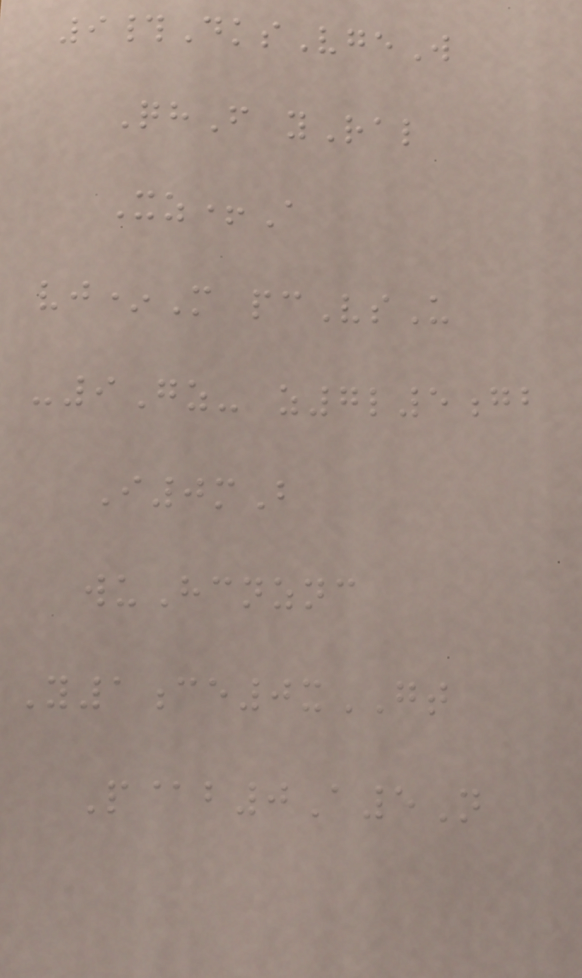9#DksVgeW
QhF yRal
Xz+A
vj*M pcVsU
-9Gz- z7l5gb
I0mB
wuHcnznc
Y1ce0xGT
P@b0A5N
